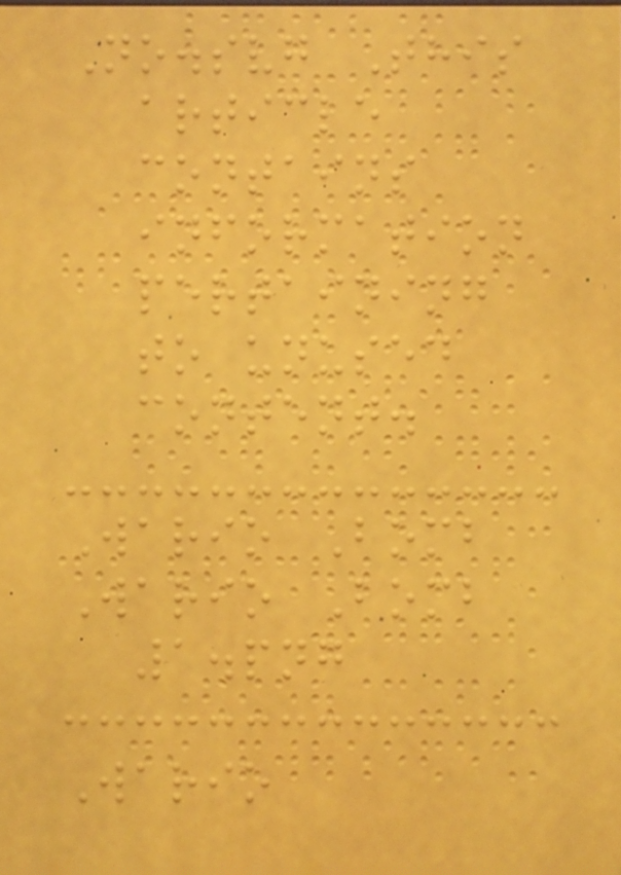No.svg This
article
contains
information
pertaining
to unused
content.
Wario Bomb
Wario Bomb
1.png
Wario
